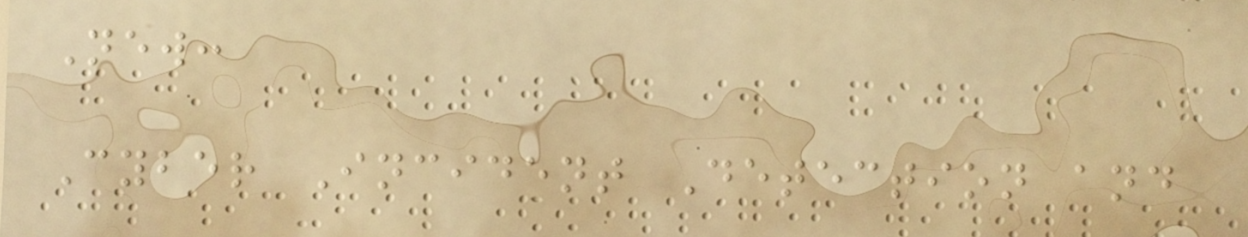New:
Cyber Incident Detection and
